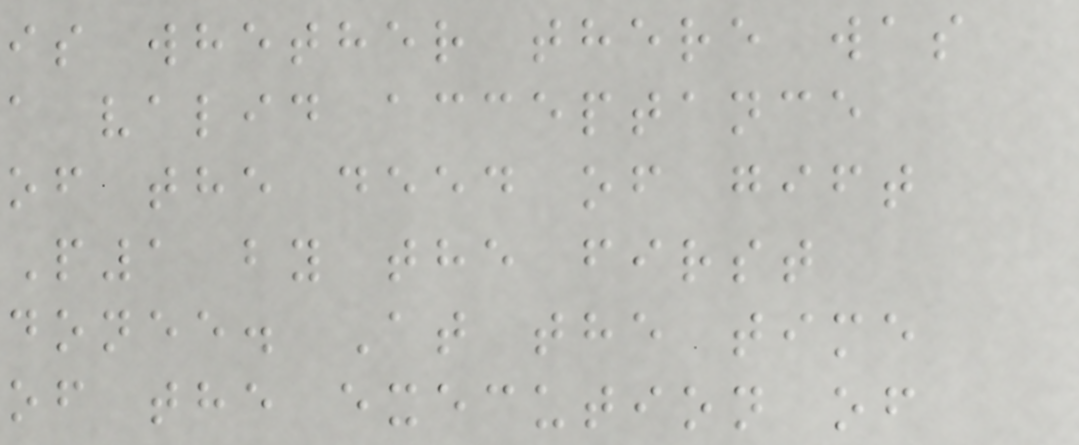is whether there was
a valid acceptance
of the deed of gift
P1 by the first
donee. At the time
of the execution of
